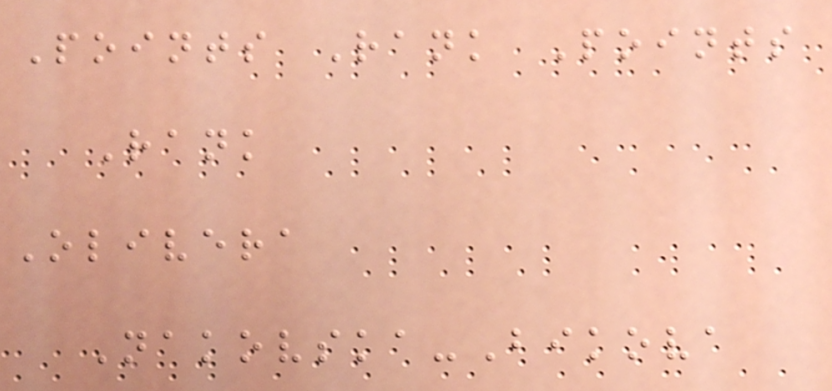Points Rank Points
Rank
Olivera
Nakovska-Bikova
